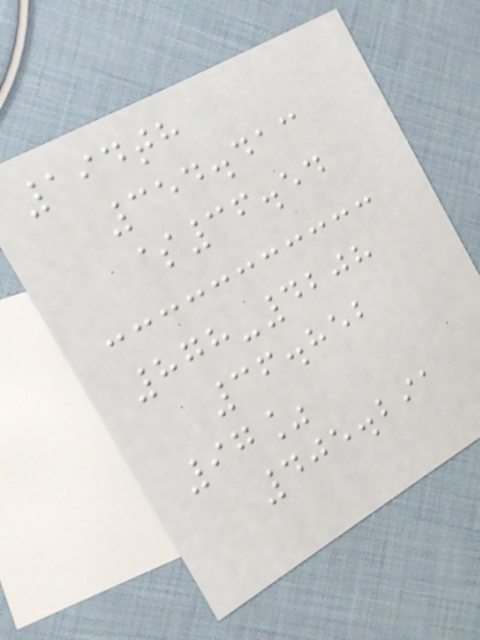194th
354.413
$36.54
878-4208
36.852
97%
405.291
